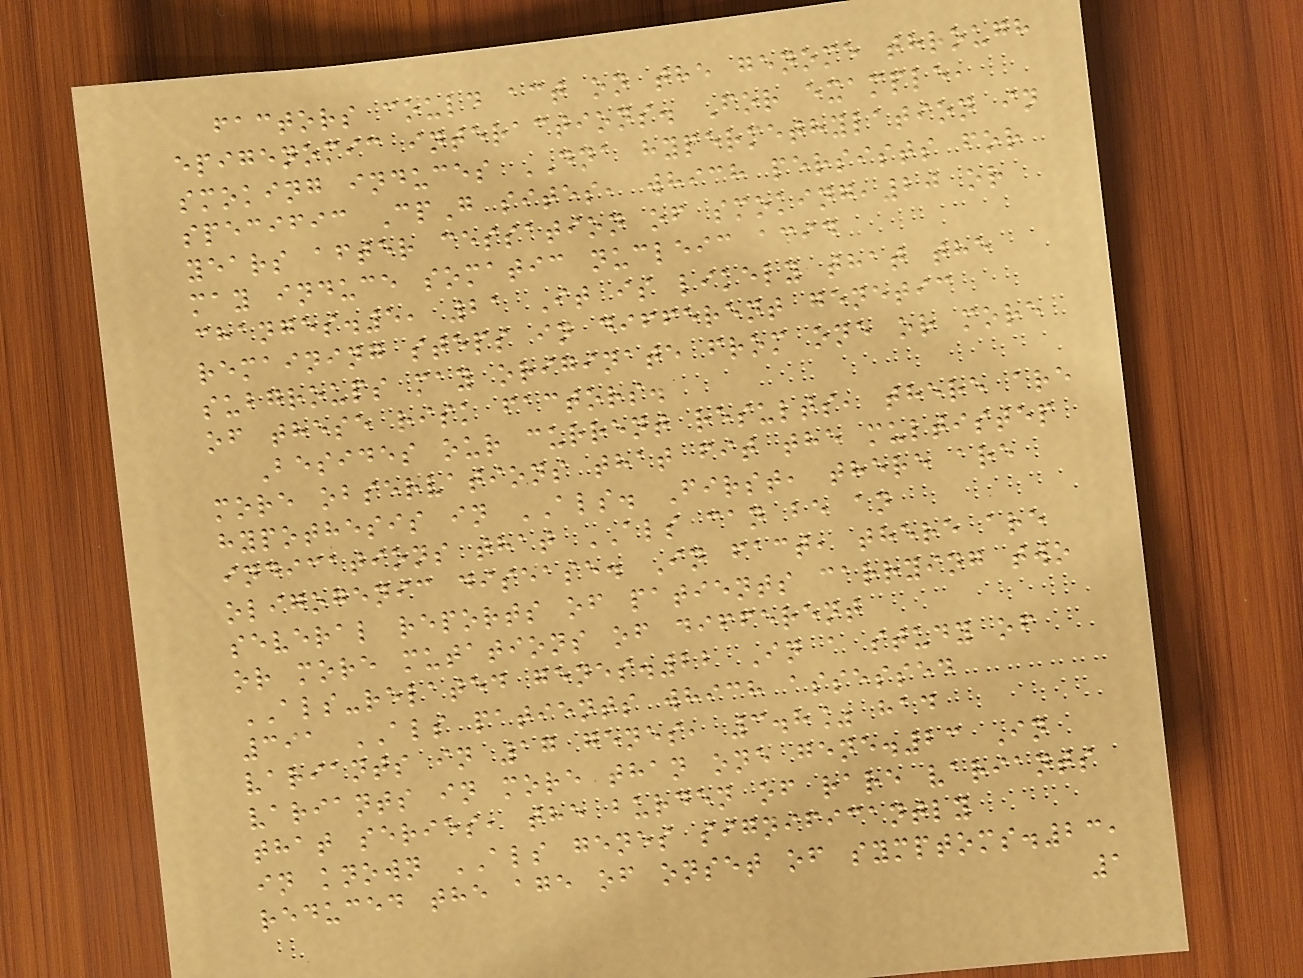factors could act on the genome through
epigenomic interactions. For example,
smoking induces DNA hypermethylation in
specific CpG sites, which persists for
years after cessation of smoking,20 or
may induce somatic nucleic acid
changes.5, 21 It is likely that the
remaining steps in different genetic
subgroups may originate from one or more
of these risk factors.
Besides our current results, there are
more observations that fit the multistep
hypothesis in ALS. First, there are
indications that ALS can be an
oligogenic disease. In fact, there are
several reports of patients carrying two
or more mutations of different
ALS-related genes.22 In a study of
391 ALS patients which assessed
variants in 17 genes, 3.8% had
variants in more than one gene.23 In
that series, the burden of rare variants
in known ALS genes significantly
reduced the age of onset of symptoms.23,
1
